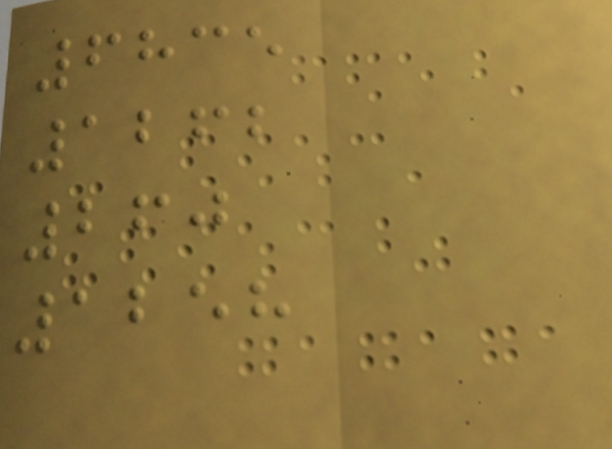6835
1262
260
1258
